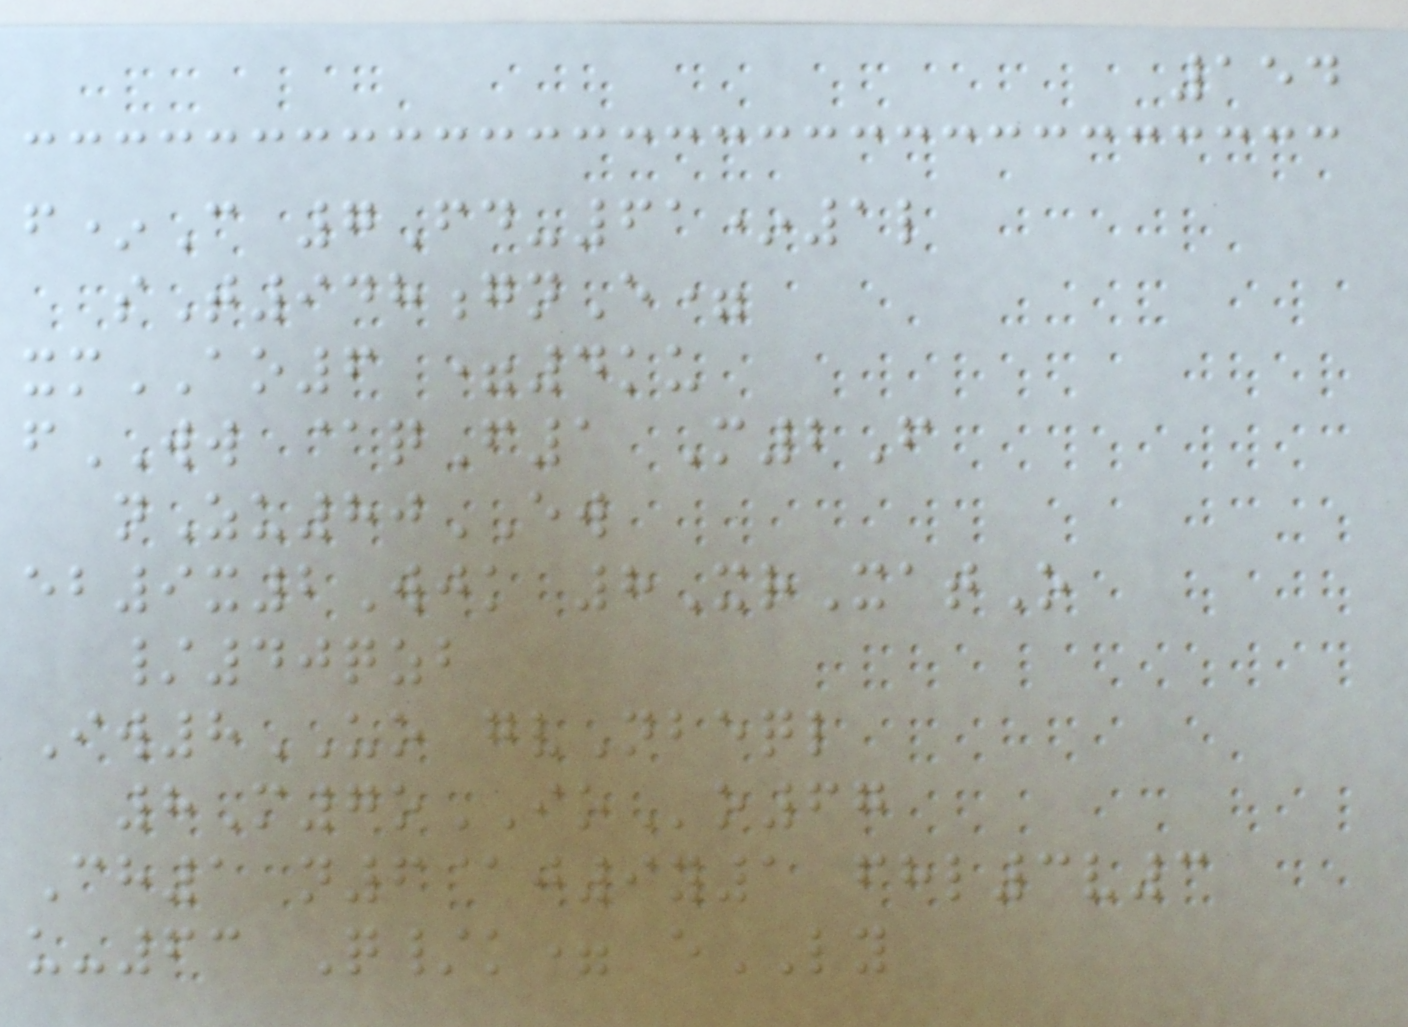154
f*C 7Fd-61*1l
sT948gnE=
xmAO6 =4ku
fWW @qF1 M2F
nZu80EW
eb9x2Wjk 8XrXatO
/40qzb
Iw8UO gvNbeql
8M7oIOo67
Ch1 n6@j9y1 fhl3v3
u-63 Q/k= eLY
